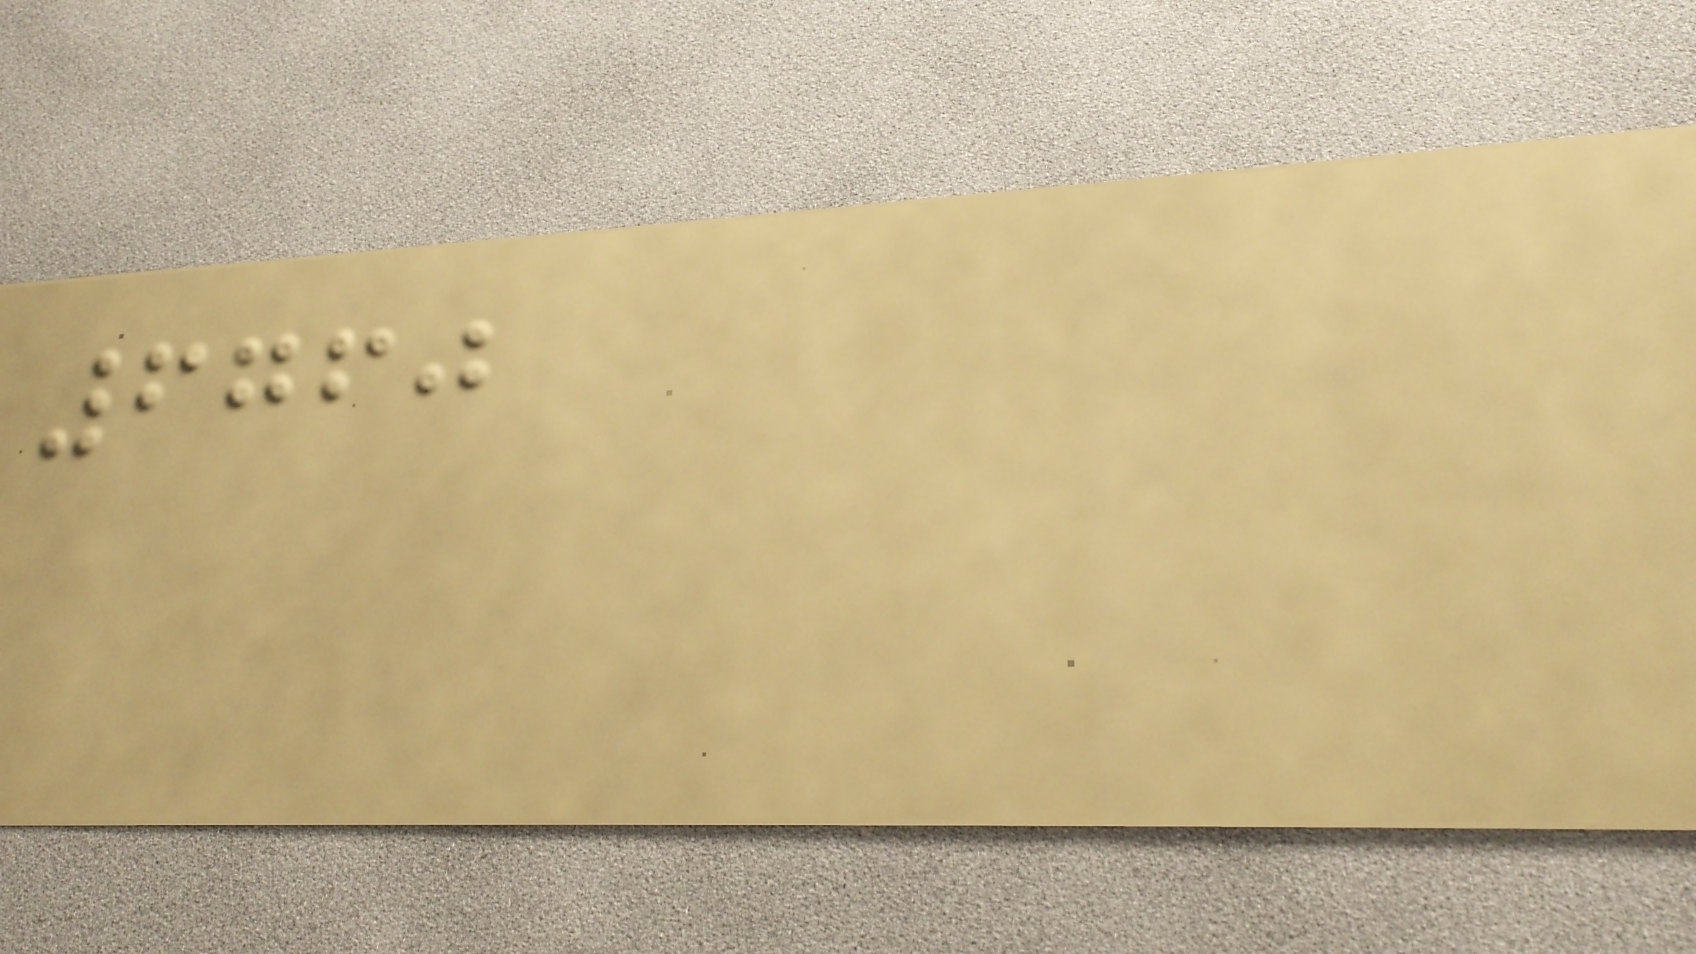6760
